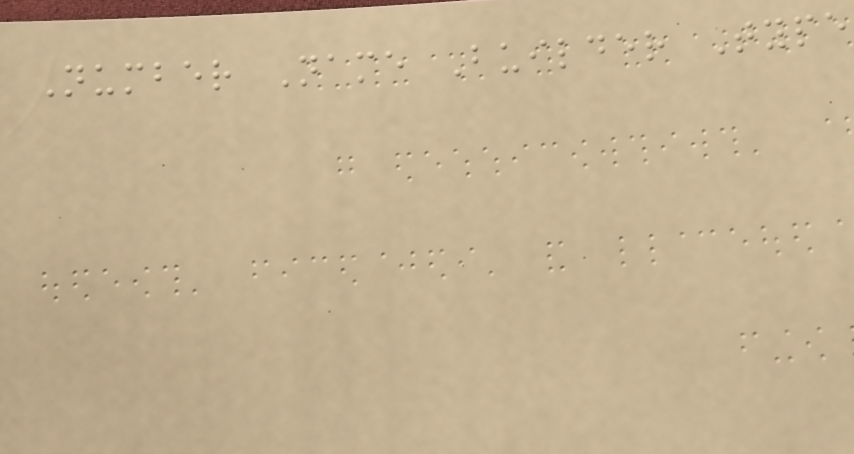Number Name Builder Type
